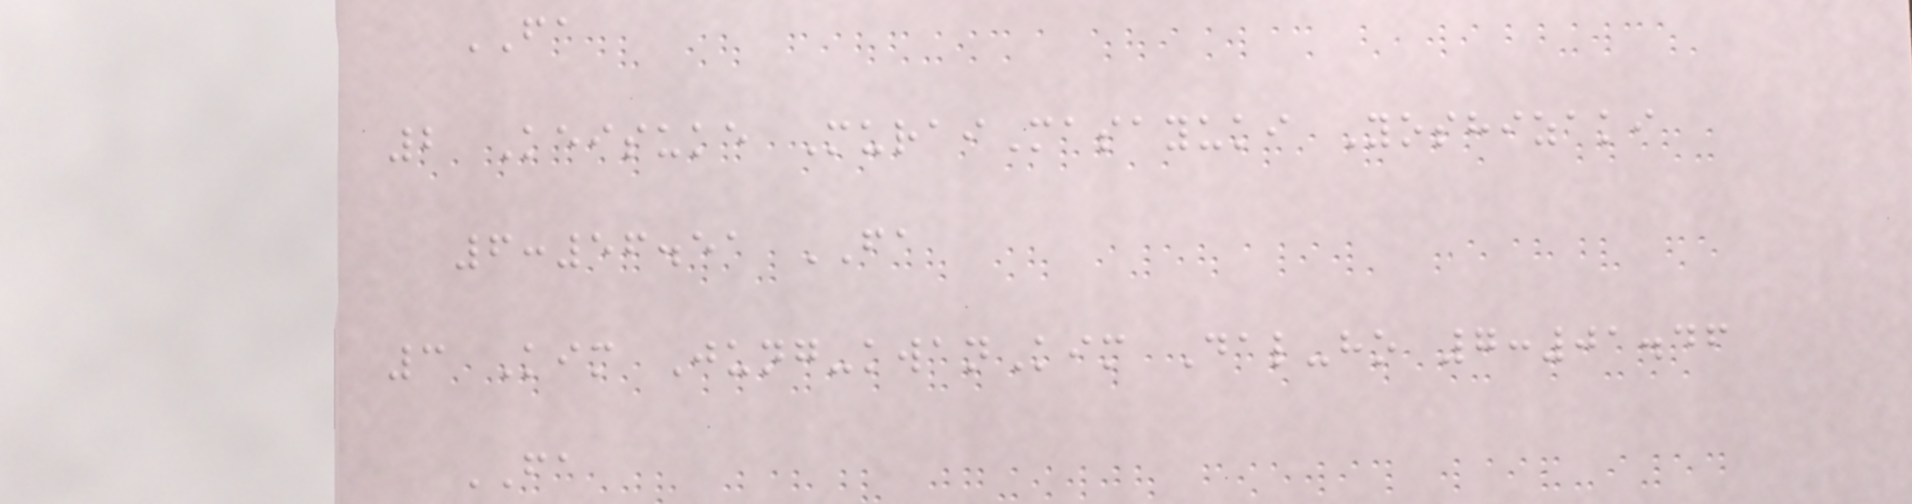FA
2 Keisuke MuraiMasayuki Yoshizaki
6:56.51 FA
3 Kim Jung-kwanKim Dal-ho 7:01.46
FA
